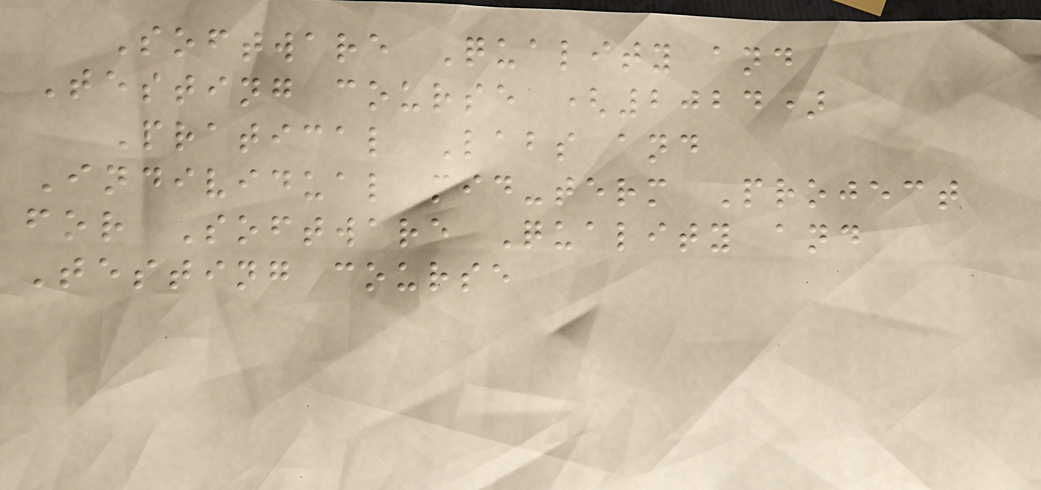Software Quality and
Testing course (2024)
Pratical Labs and
Individual mid-term Project
for Software Quality and
Testing course
